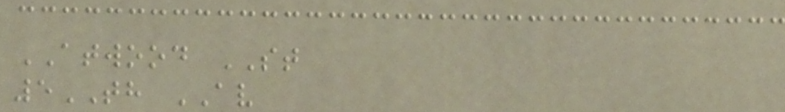ATWOOD ST
5TH AV
